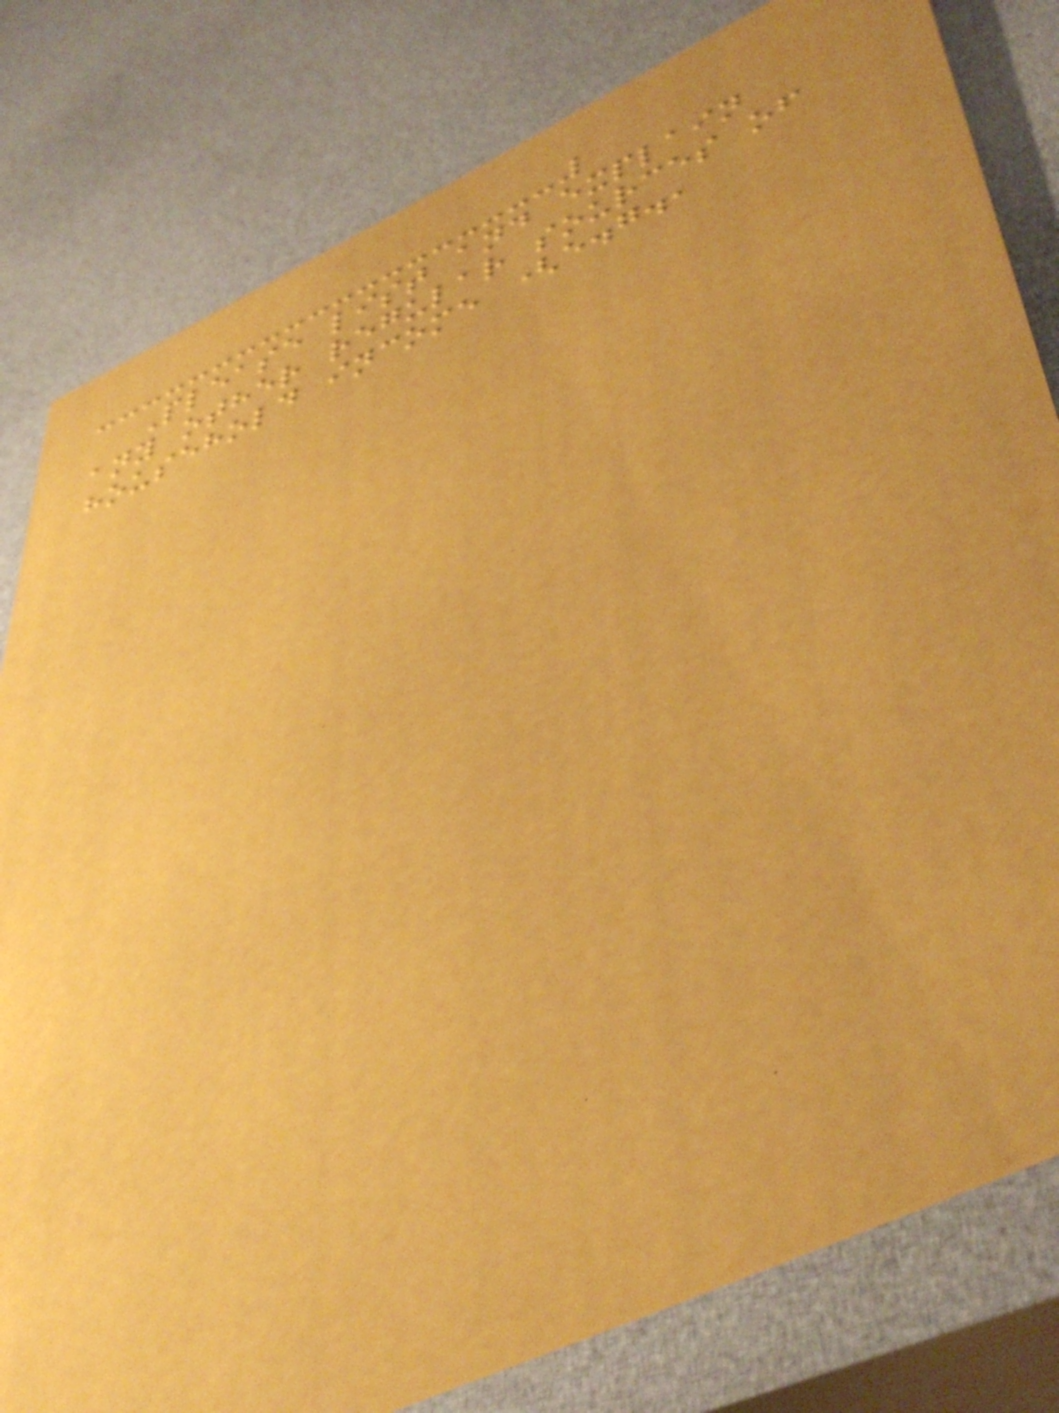Please list and explain
any other regular sources of
household income (e.g.,
